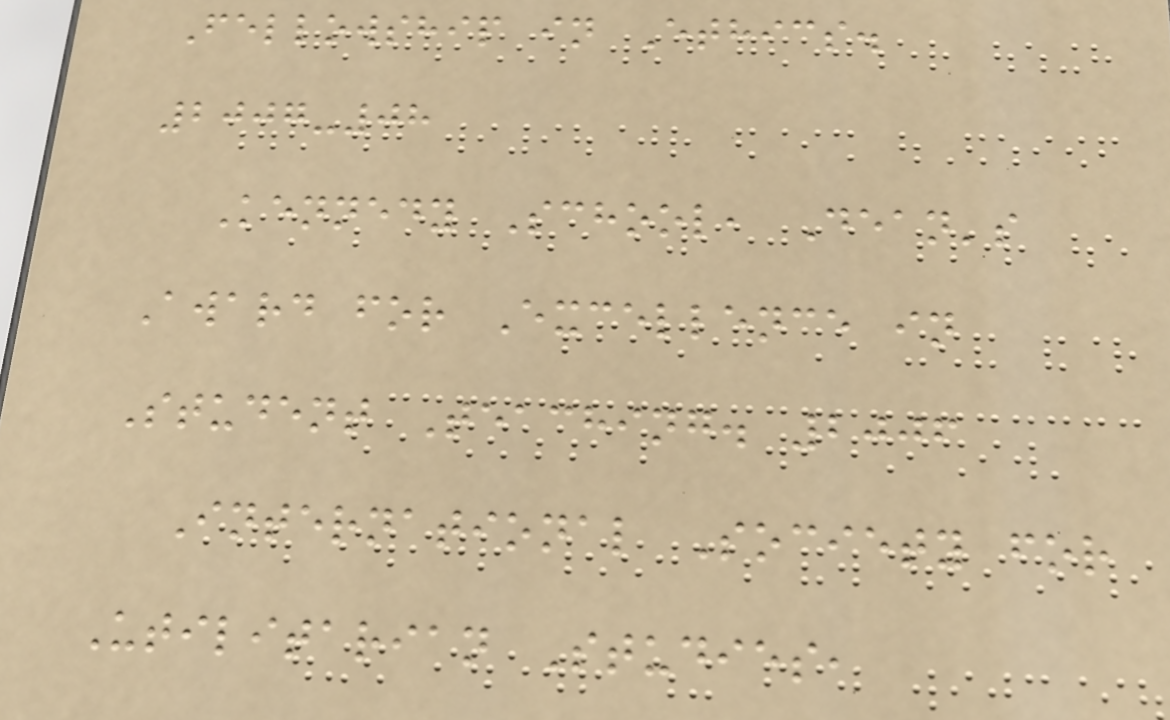Fellowship in Ethics.
2007-08
Kennedy School, Dean's
Award for Excellence in
Student Teaching. 2006
International Society for
Utilitarian Studies,
